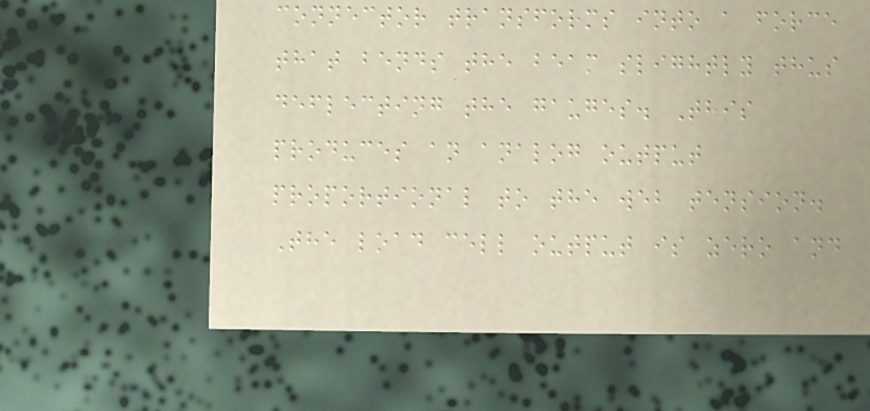connector transforms into a force
that bends the beam slightly thus
deflecting the gauges. This
produces an analog output
proportional to the web tension.
The load cell output is zero and
